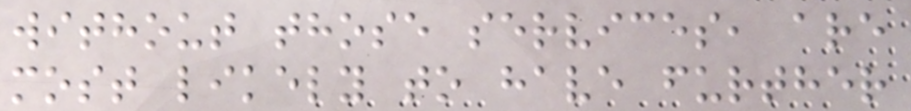without those services, are
most likely to have further
